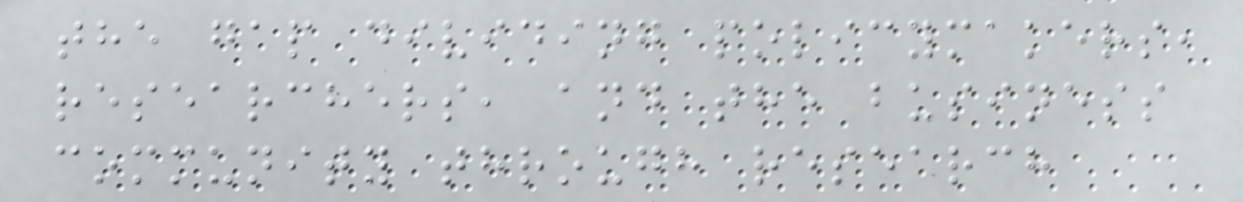the gap dividing policymakers,
researchers, and the business
community through research
